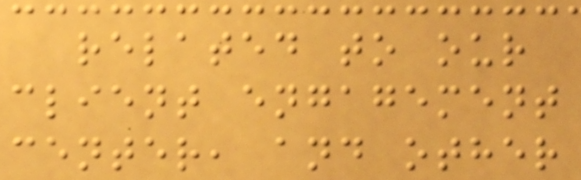related to our
client engagement
center, and other
